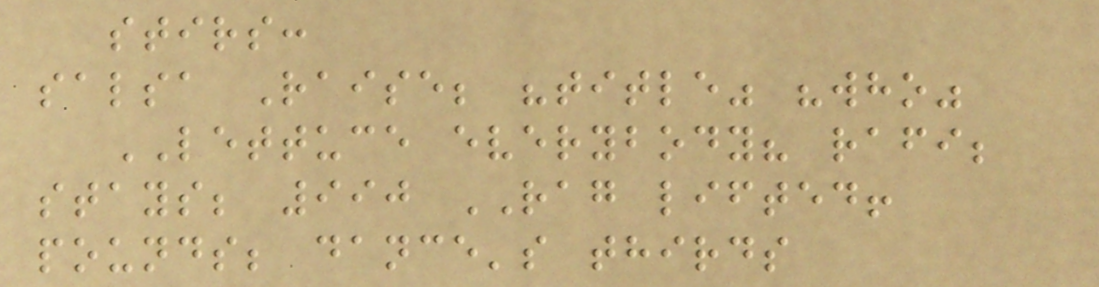stirs:
salsa Raise; "title" "who"
LETTUCE everybody? rafi;
stays; 990 RAG lifted!
pounds; dance's thirds
